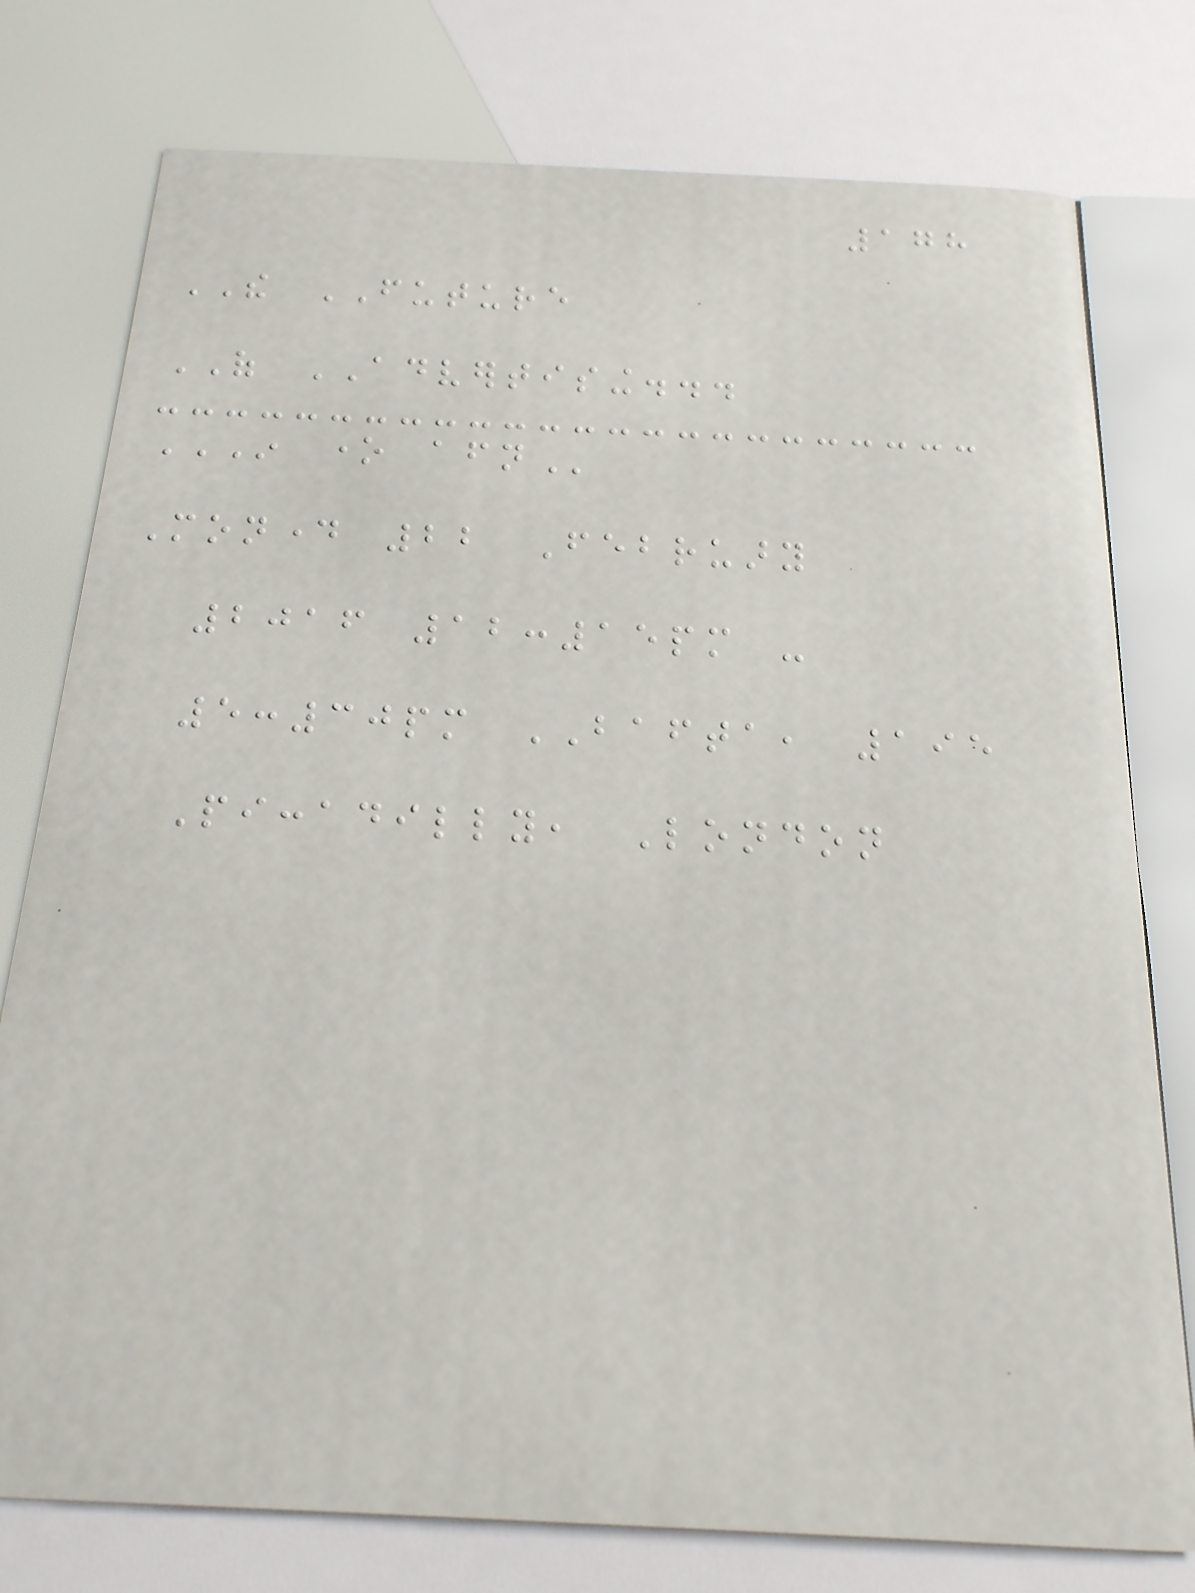178
THE FUTURE
OF ADVERTISING...
IN ONE AFTERNOON
Monday 22 February
2016 12:15pm -
5:30pm BAFTA, 195
Piccadilly, London
